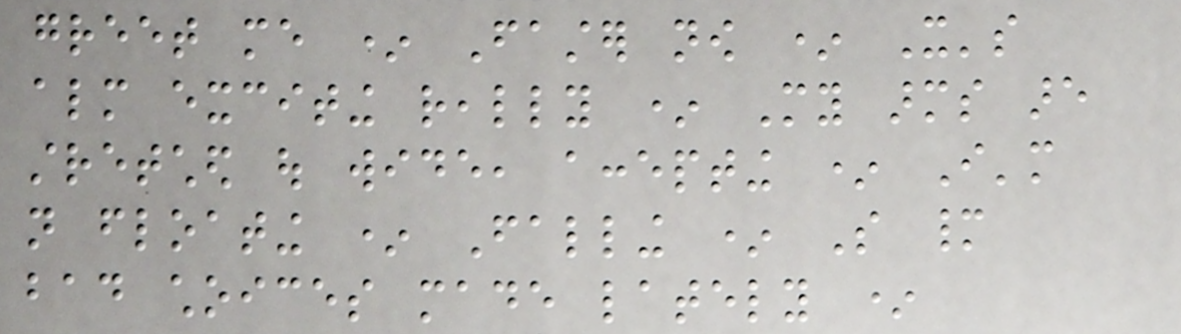greet me * Faster now * It's
almost exciting really * My arms are
stretched out wide, accepting * I'm
not floating * Falling * So many
bad choices made lately *
